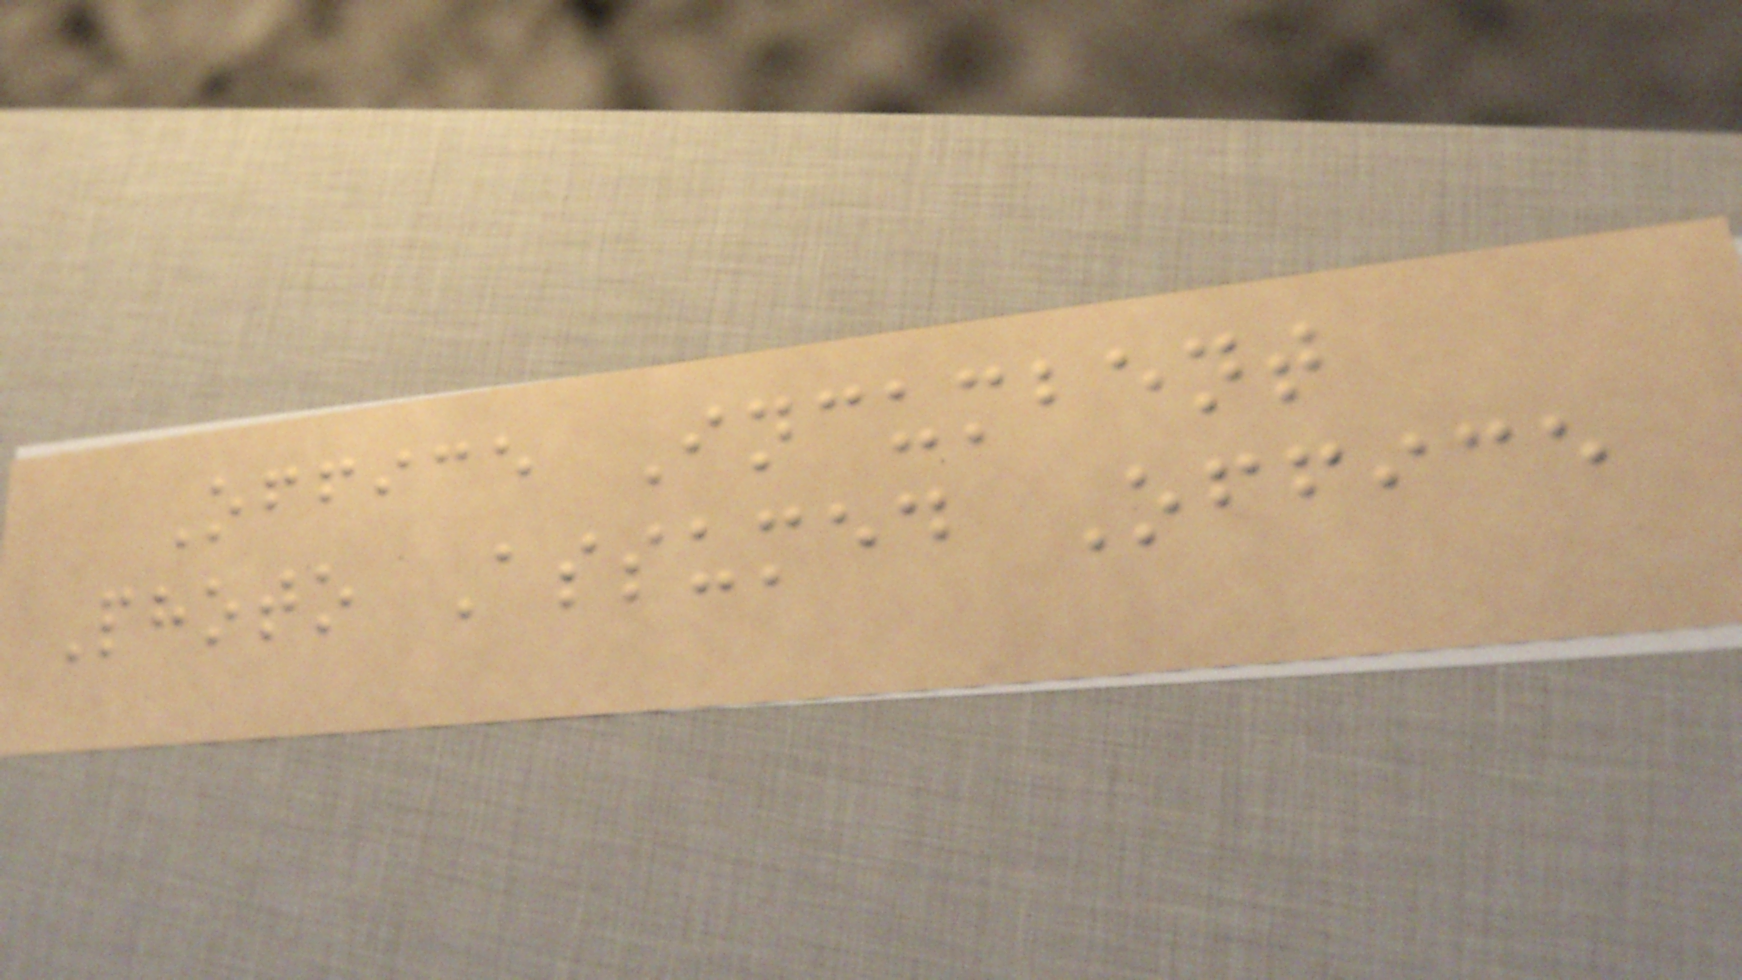Office Incumbent
Photo Assumed Office
